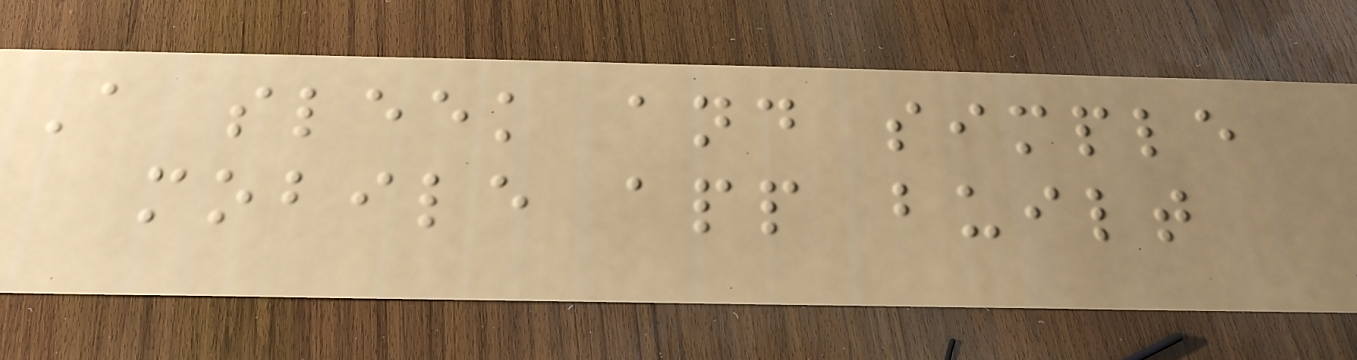A sleek and simple
mobile app built
